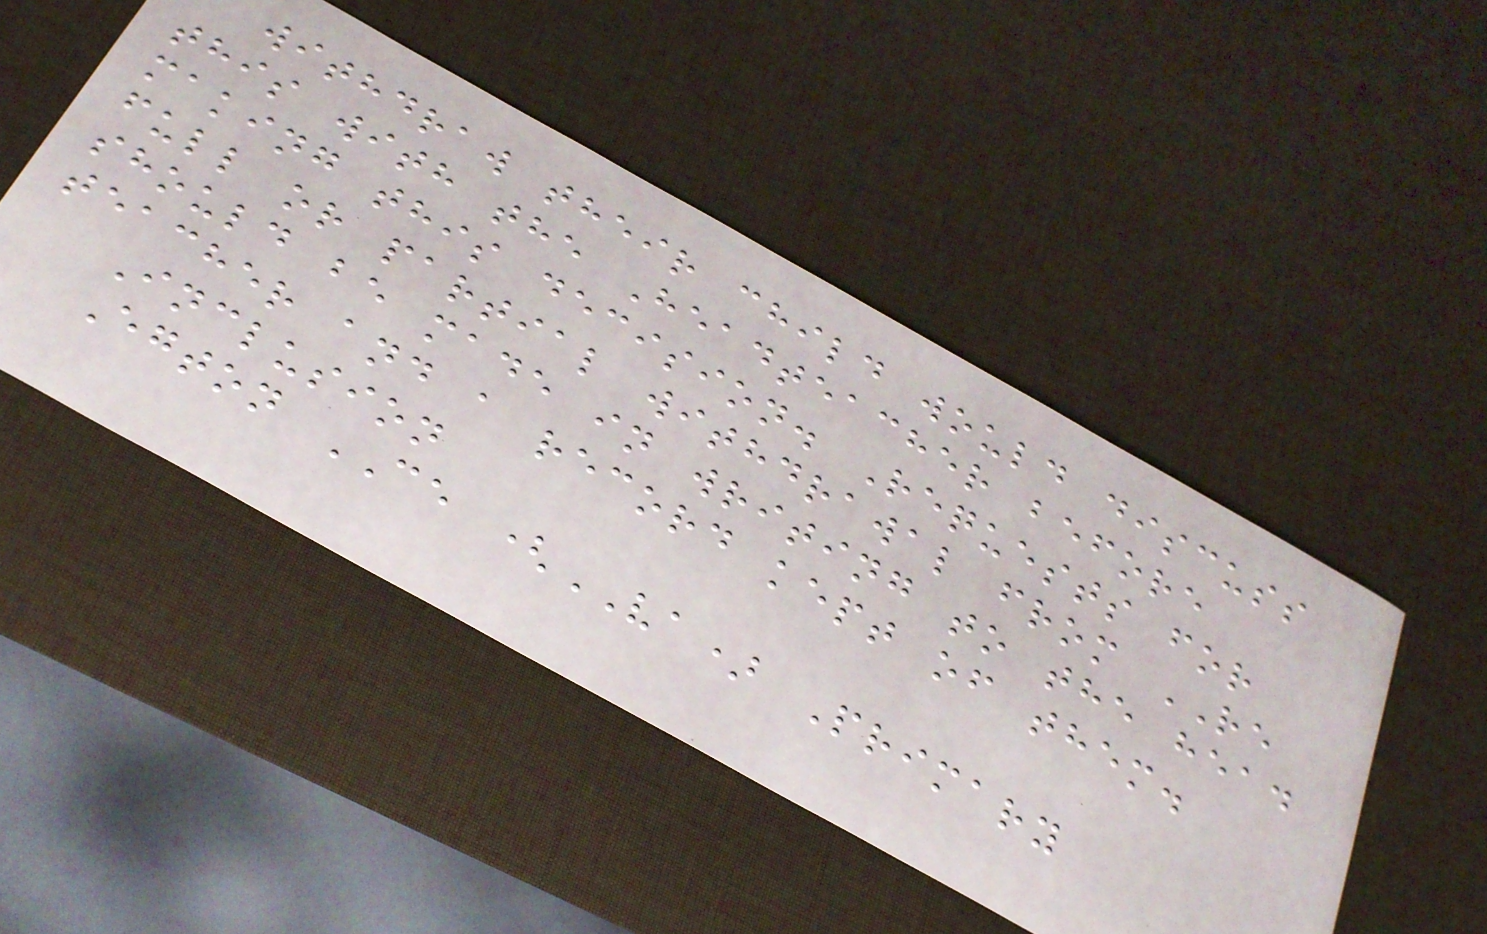withdraw their child would discuss
this with the Headteacher before
making this decision. Requests for
full or partial withdrawal from RE
should be made in writing to the head
teacher and a record kept of them.
Inclusion
Egton CE (VA) Primary
